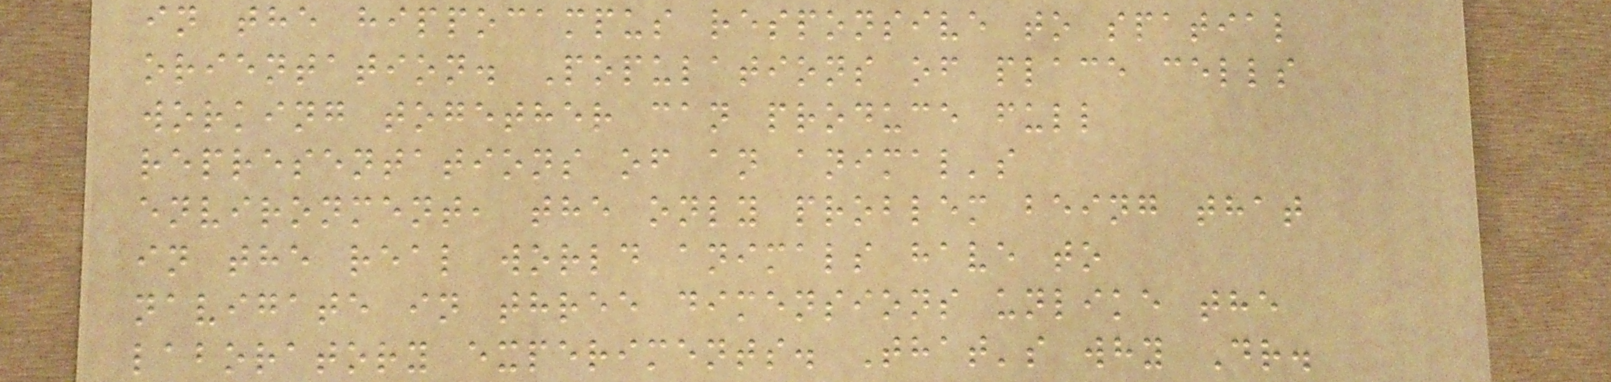in the hippocampus responsive to spatial
orientation. Populations of place cells
working together can produce full
representations of an animal's
environment, the only problem being that
in the real world animals have to
navigate in three dimensions unlike the
laboratory experiments. That's why Dr.
